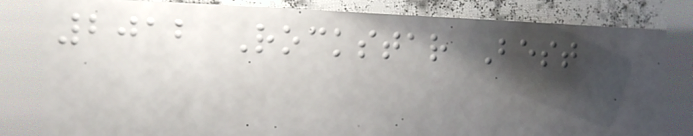2012 Rockstar Best
